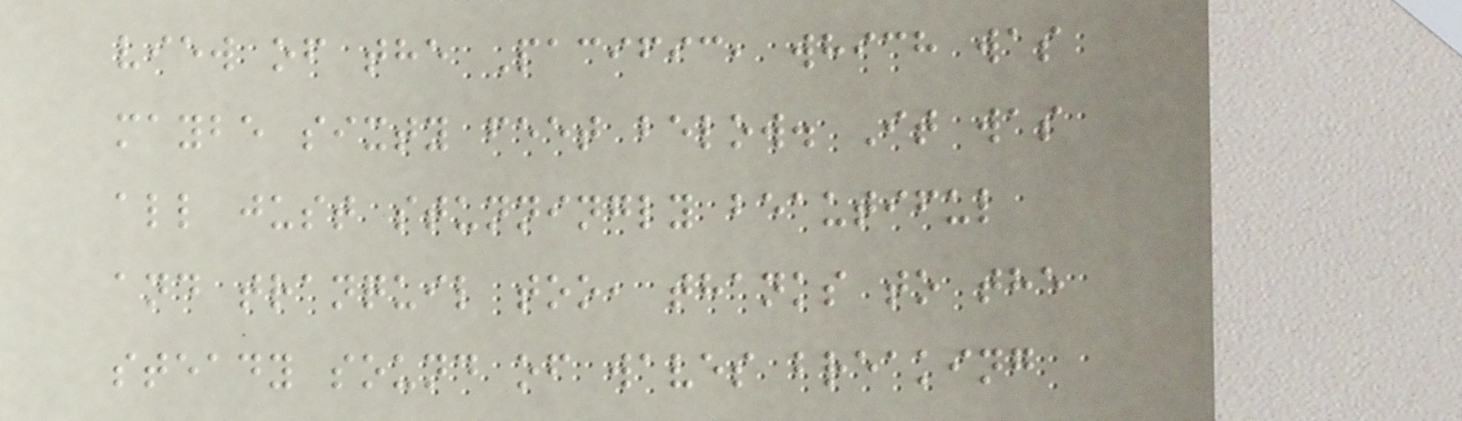view of the Pacific, which was
maybe sixty feet below. It was
all just stunningly beautiful
and tranquil too, thanks to the
steady sound of waves breaking
